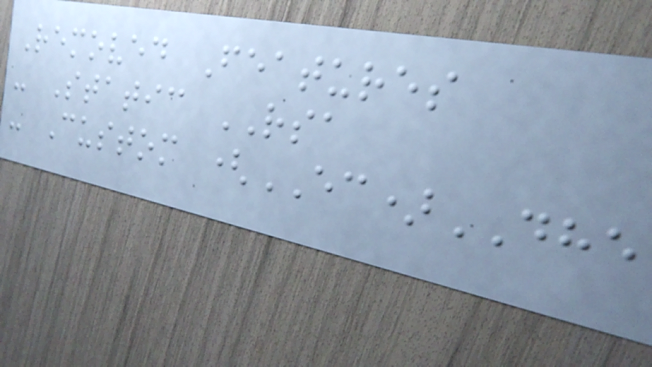Removed Features
- Static RSA
- Custom (EC)DHE
